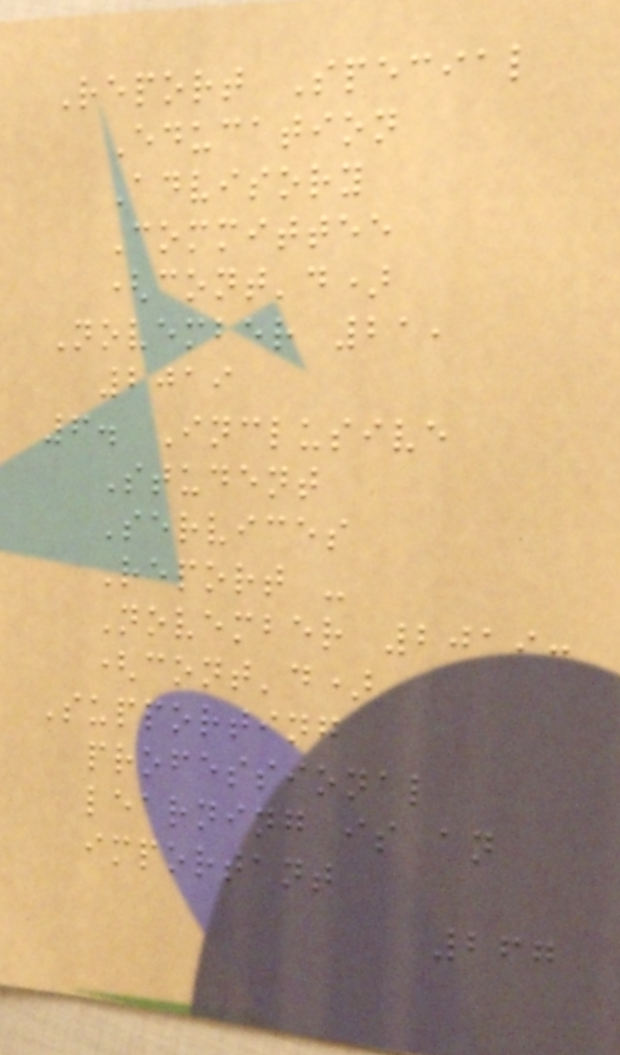Report Special
Education
Advisory
Committee
(cont'd)
November 21,
2019
6. Inclusive
Student
Services
Report -
November 2019:
(cont'd)
Supporting
professional
learning is an
important
267
